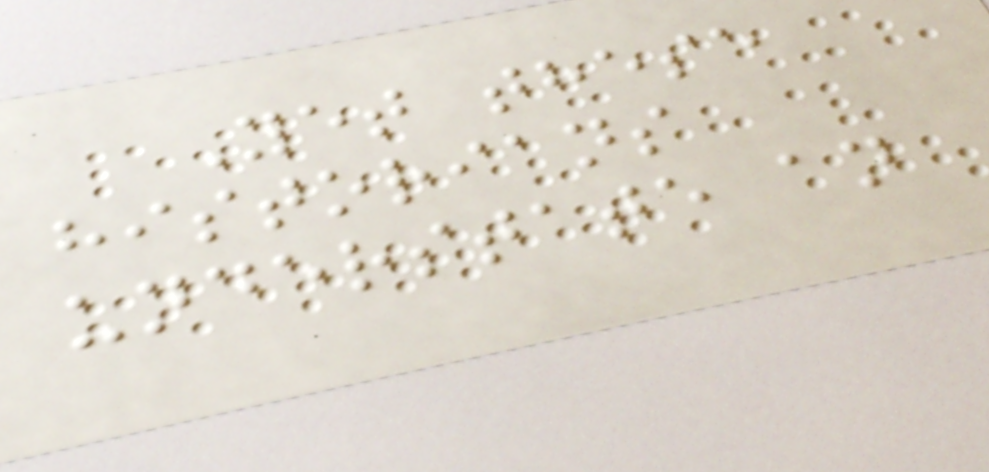Yet these
historians
understate an
